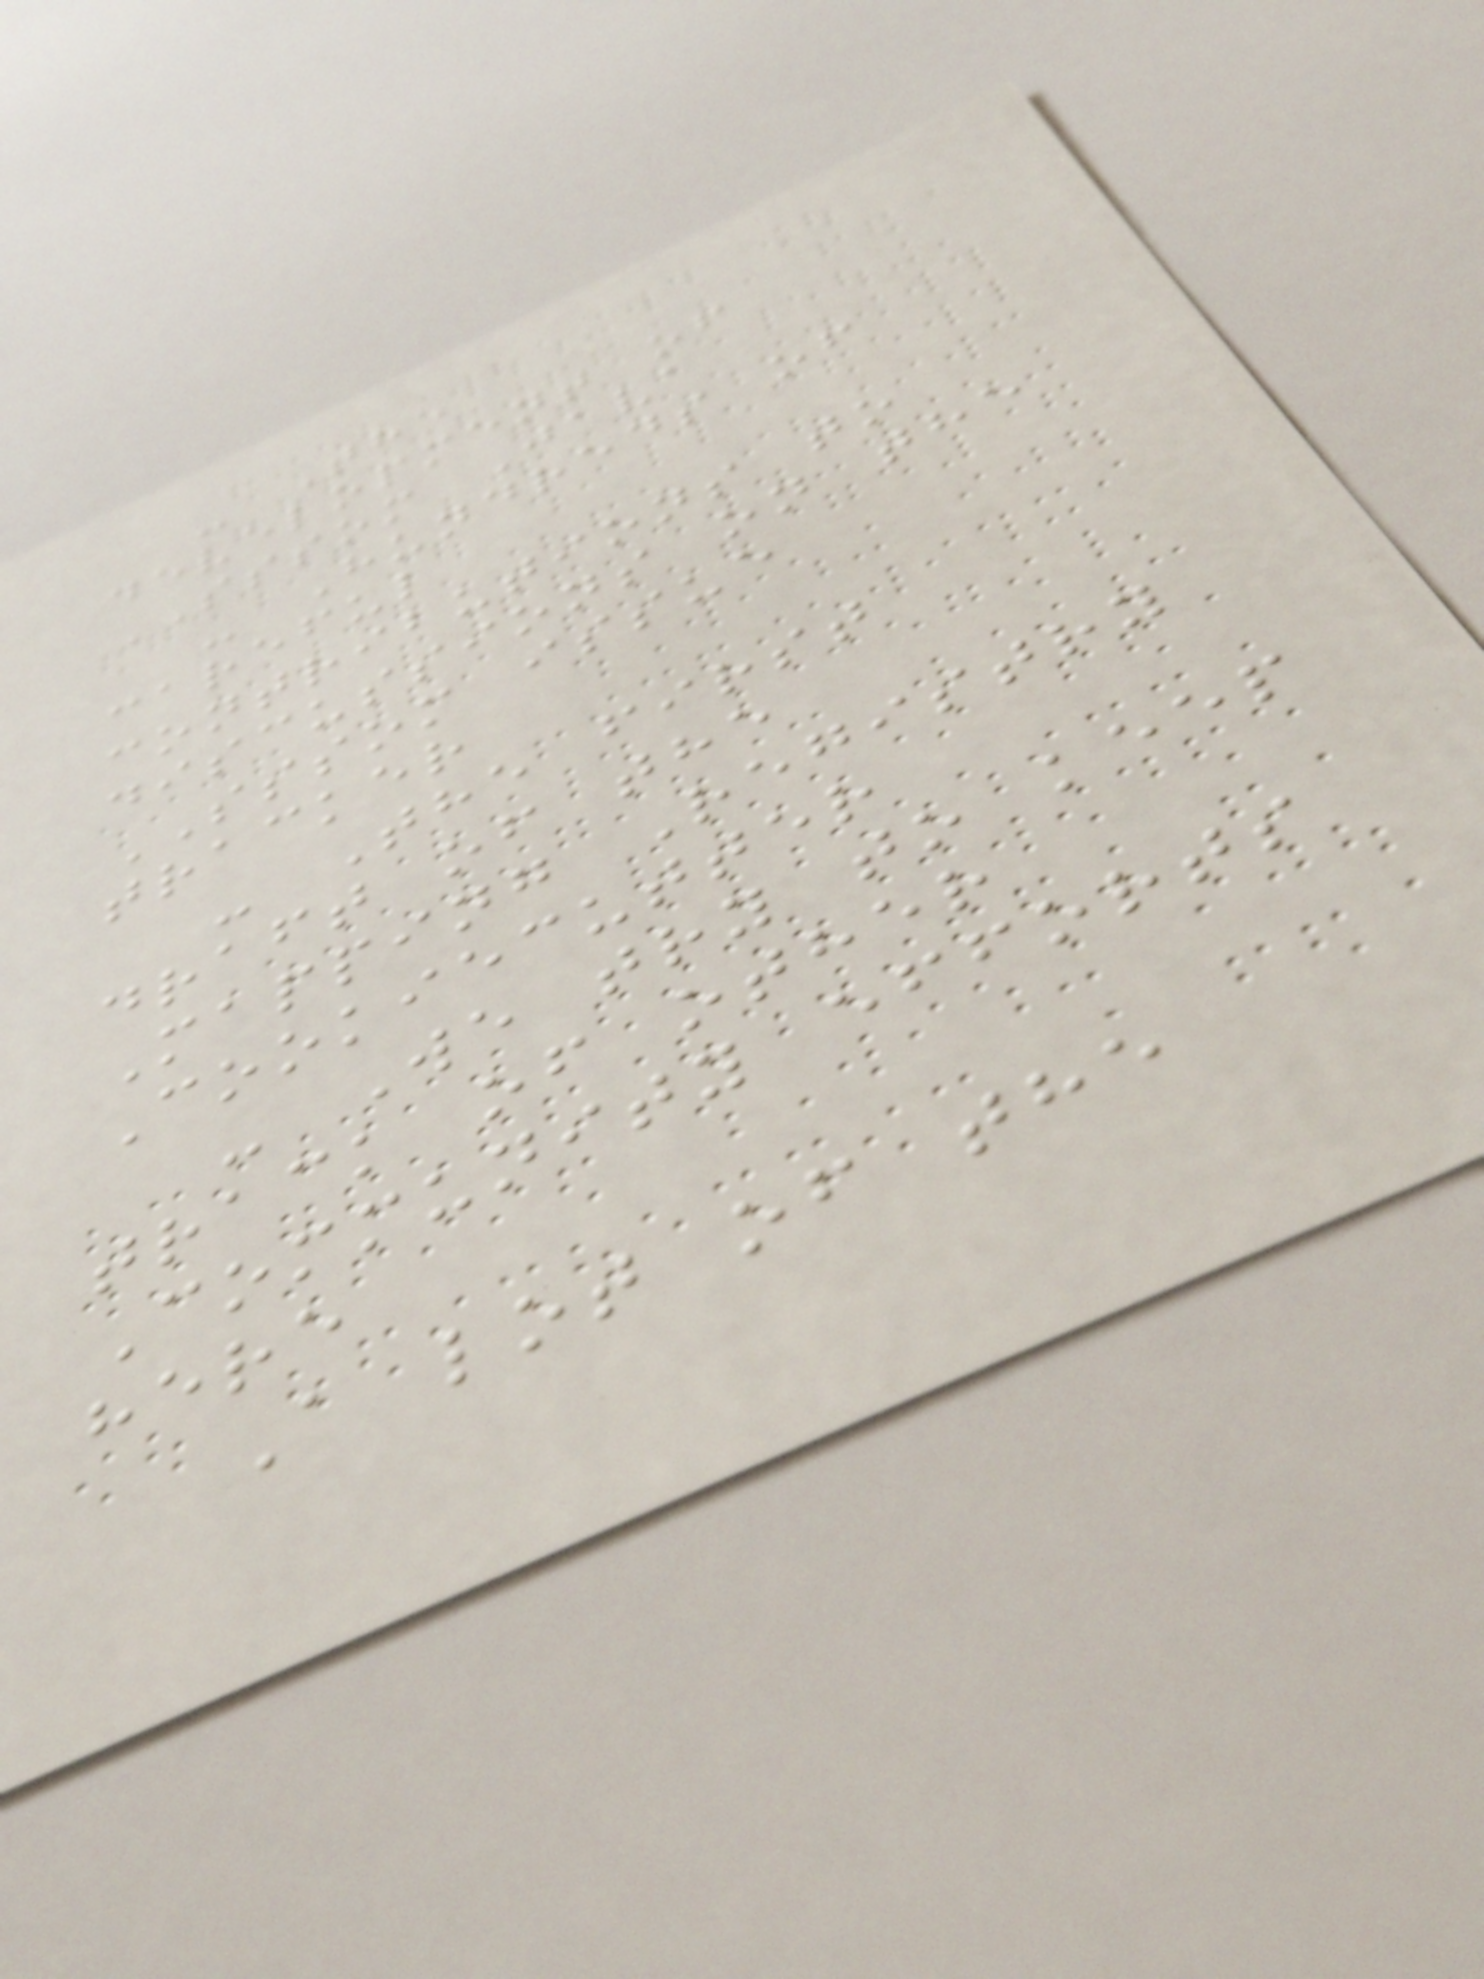- The
development of
SSSOM Java
- Hundreds of
careful
contributions to
discussions on the
SSSOM issue
tracker
- The first
draft of the
Mapping Registry
Cookiecutter
- We try to keep
track of other
Community efforts
here
A lot of the
